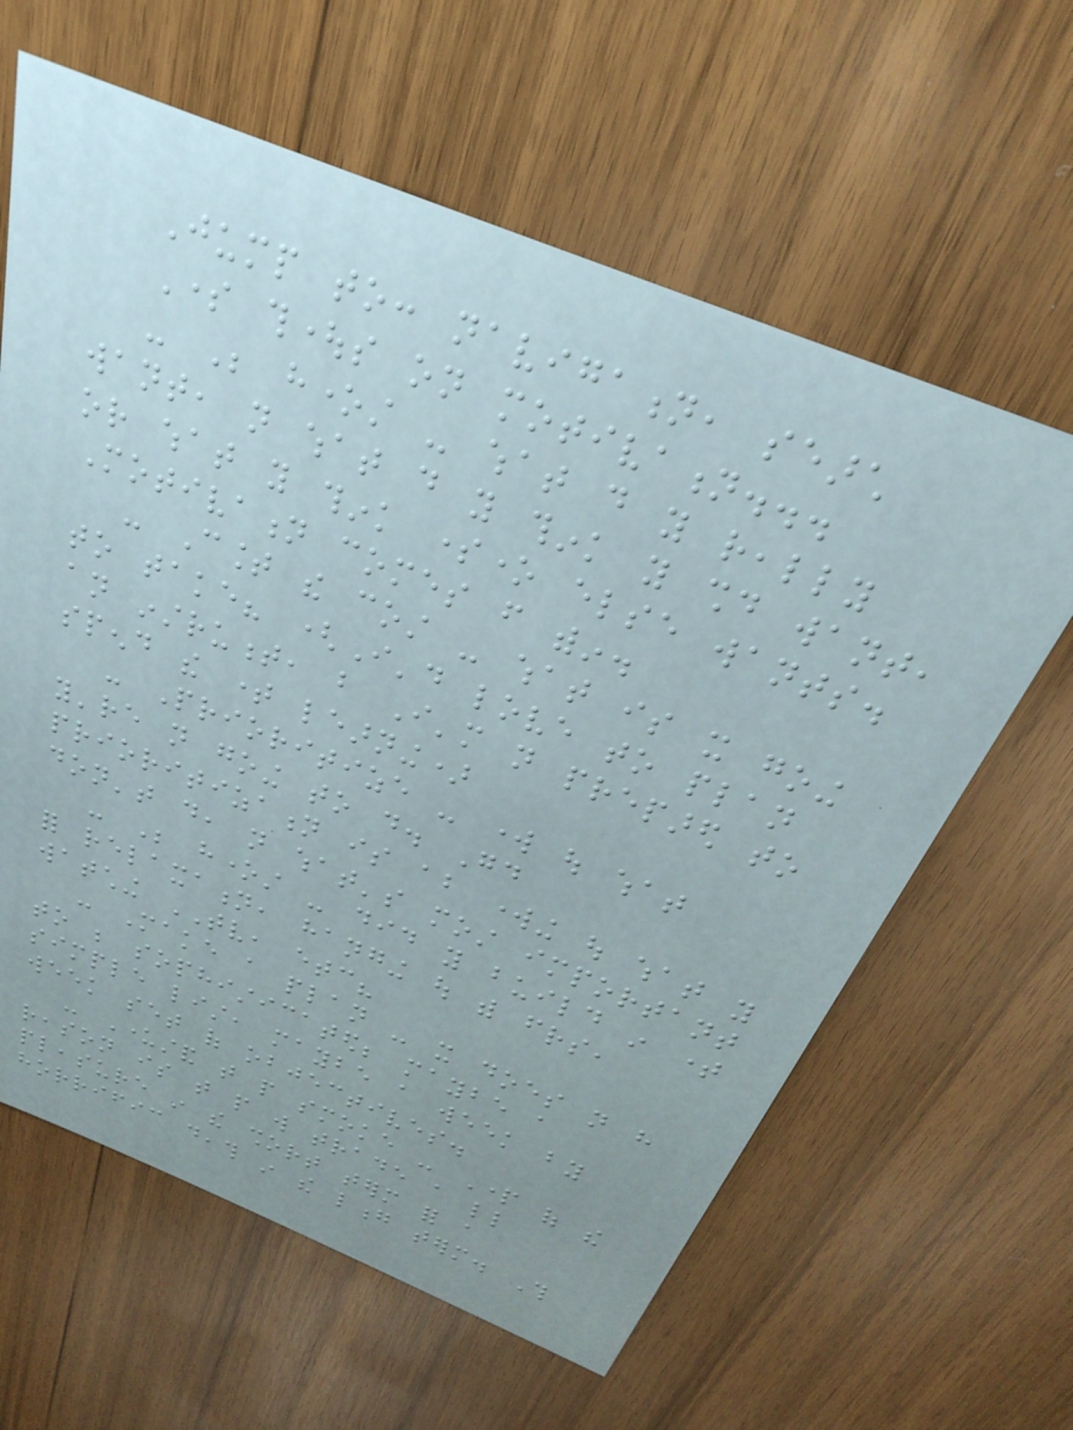Jump to: navigation, search
Some thoughts on motivation...
- Be honest - what do you really
want, not what do you think you should want,
or what you think someone else wants.
Motivation comes from within.
- Count the cost - what is it going
to take? (I'd love to plan
an instrument, but I'm not prepared to
spend the time learning)
- Prioritize - work out what
you're not going to do. Good
prioritization is about working out what you
don't do, not what's most important
- Be honest - did you build in time
for relaxation, hanging out with friends,
watching TV, etc?
- Make a plan - it does not have
to be sophisticated; maybe a
simple list, maybe a week by
week set of objectives.
- Understand that people smoke - Part of the
reason is that people will trade a little
pleasure in the short term for a
horrific death in the long term. This
